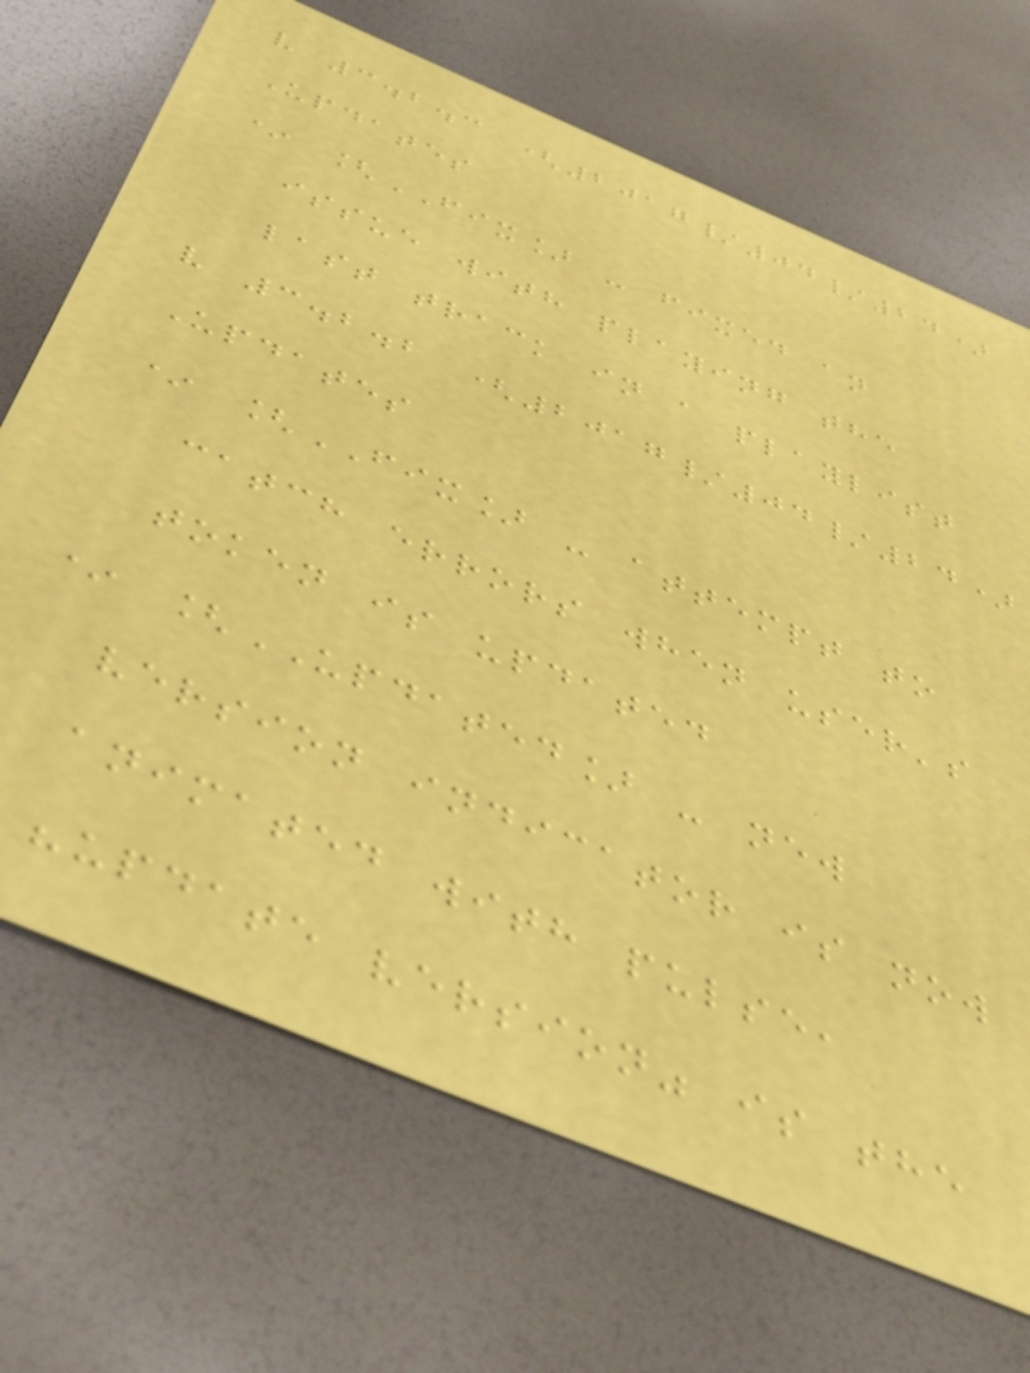v 3.2.3 (2017/04/24)
Updates
* [FIX] - fixed an
issue with playing the
last track in a playlist
v 3.2.2 (2017/04/24)
Updates
* [FIX] - attempt to
catch errors when user's
token is updated
* [UPDATED] - new
version indicator is now
animated with pulse,
"update version" is the
